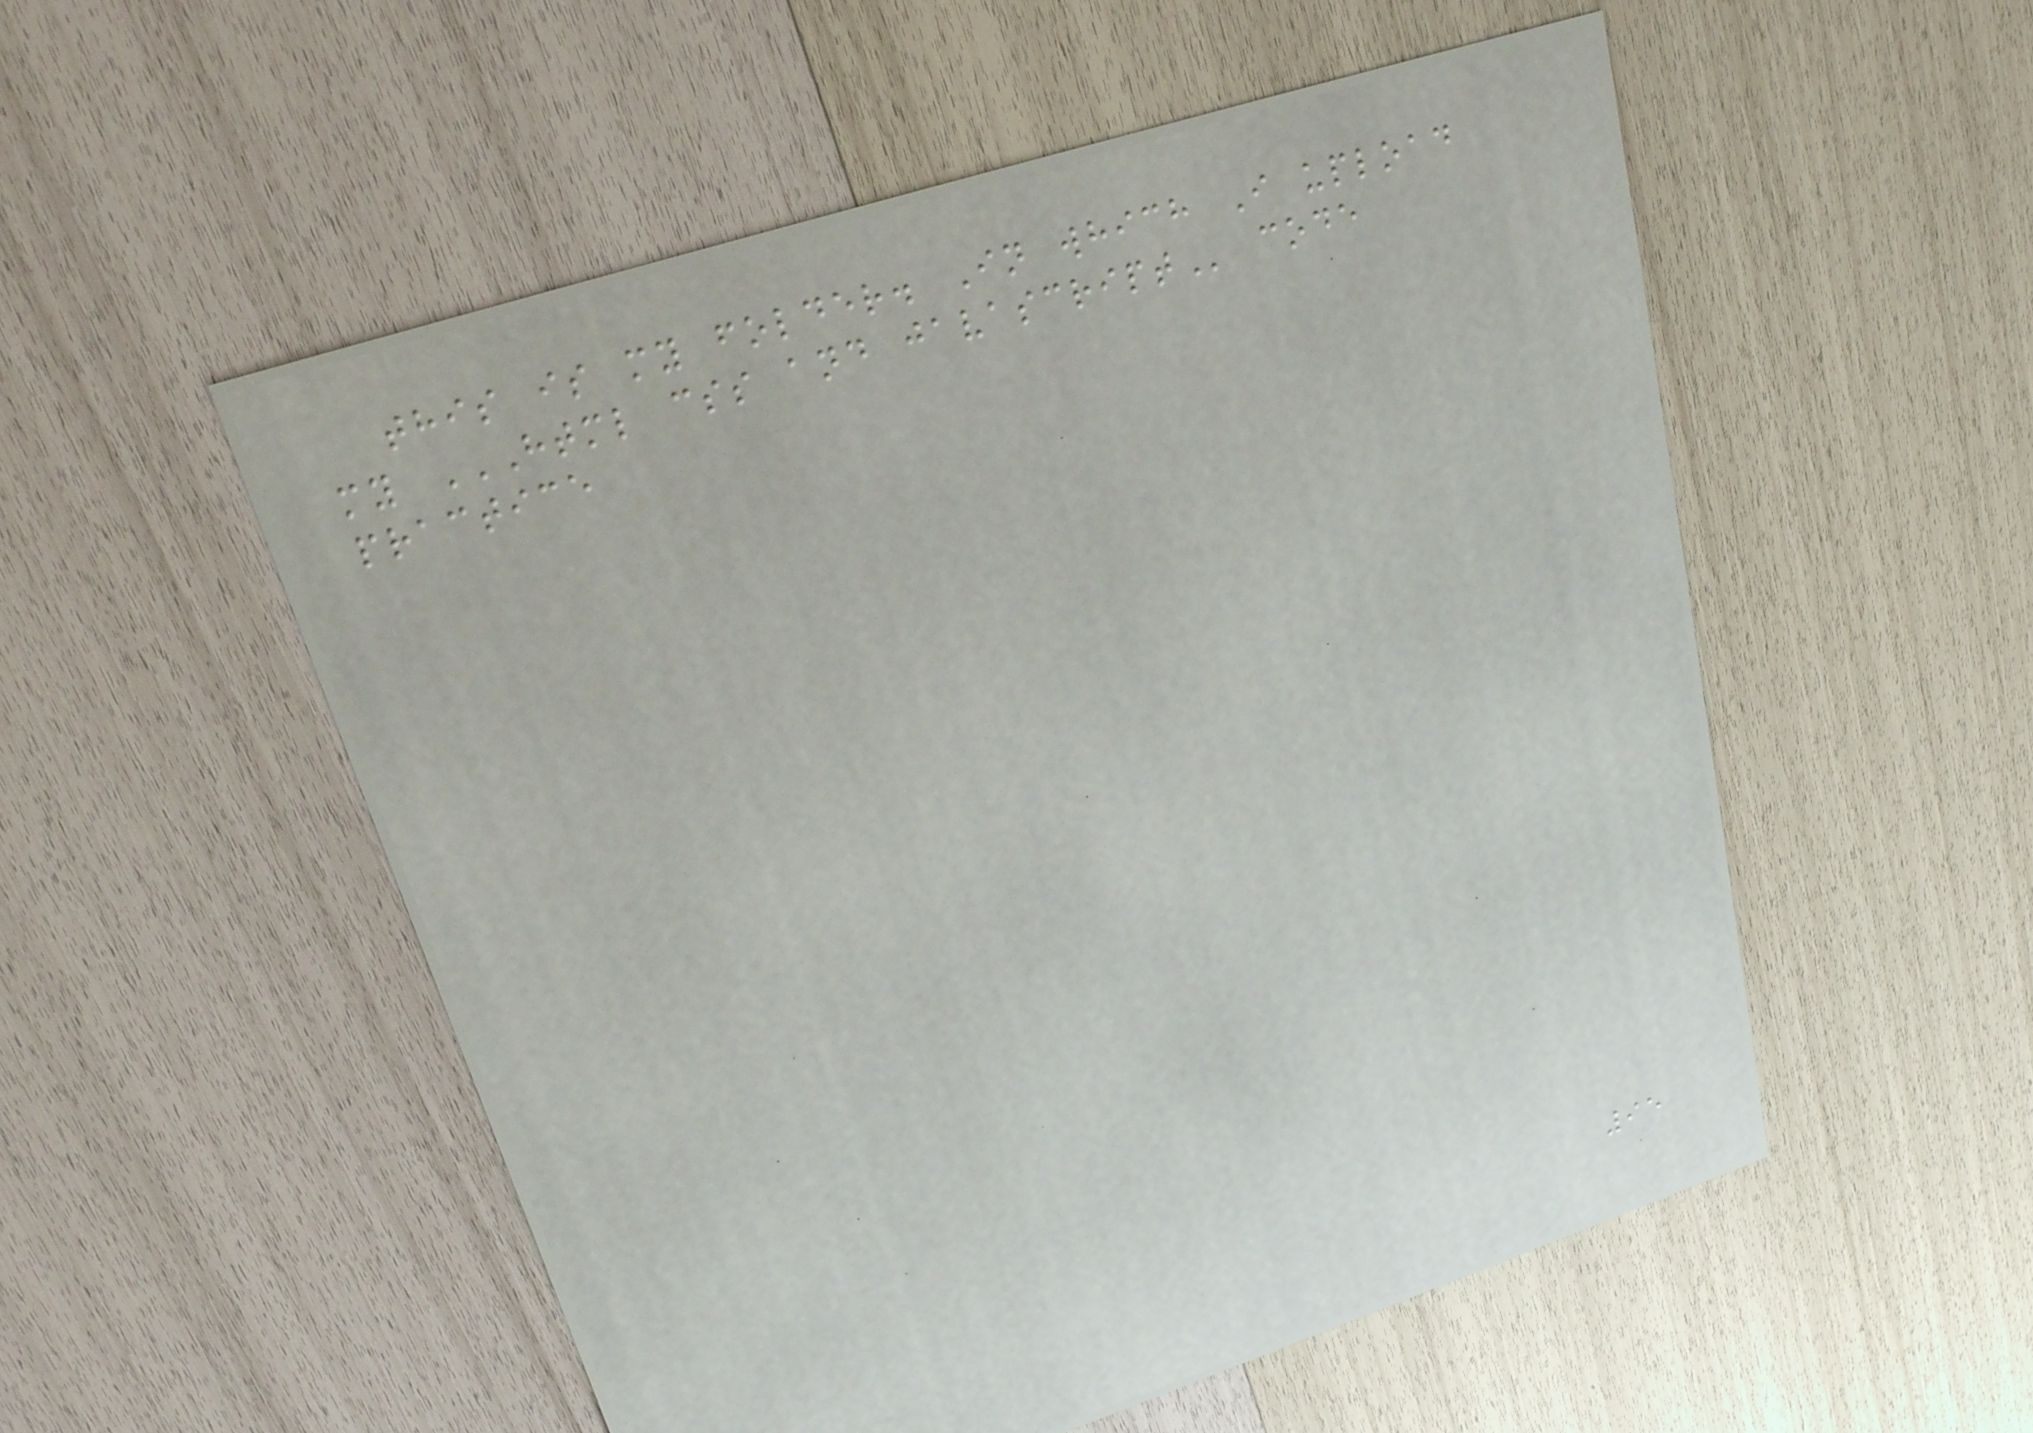this is my folder. In which I upload
my HTML CSS AND JAVASCRIPT code
practice
95
